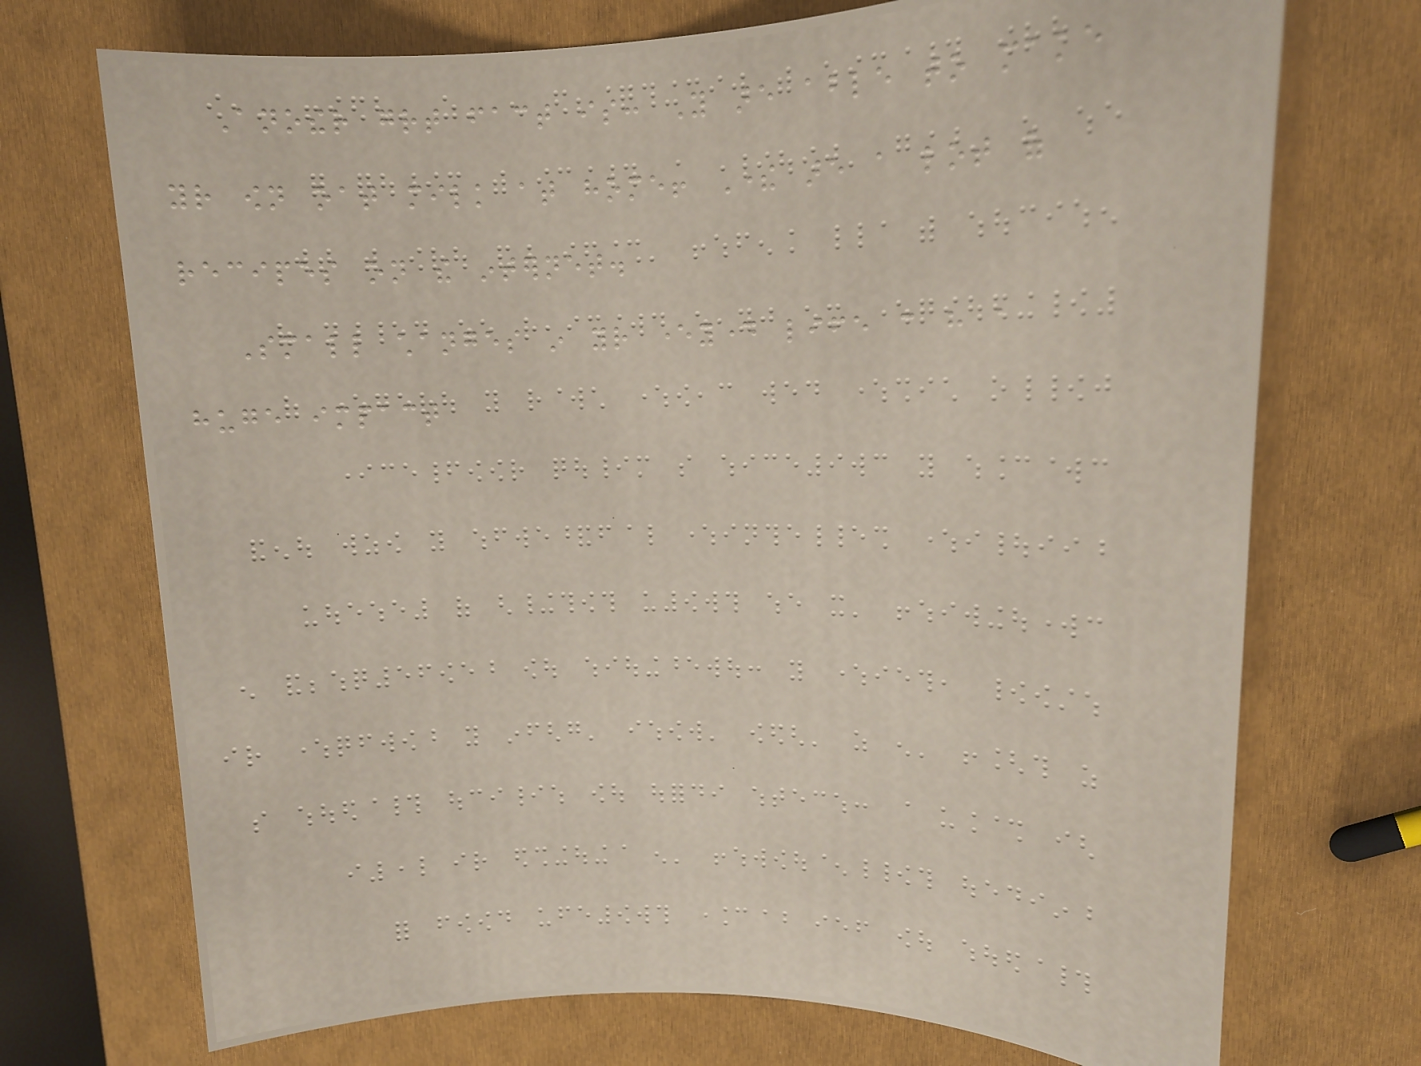Another great fact is: You are able to make
your own oat milk at home! There are a lot of
recipes on the internet.
Small changes in your everyday life can have a
huge impact
